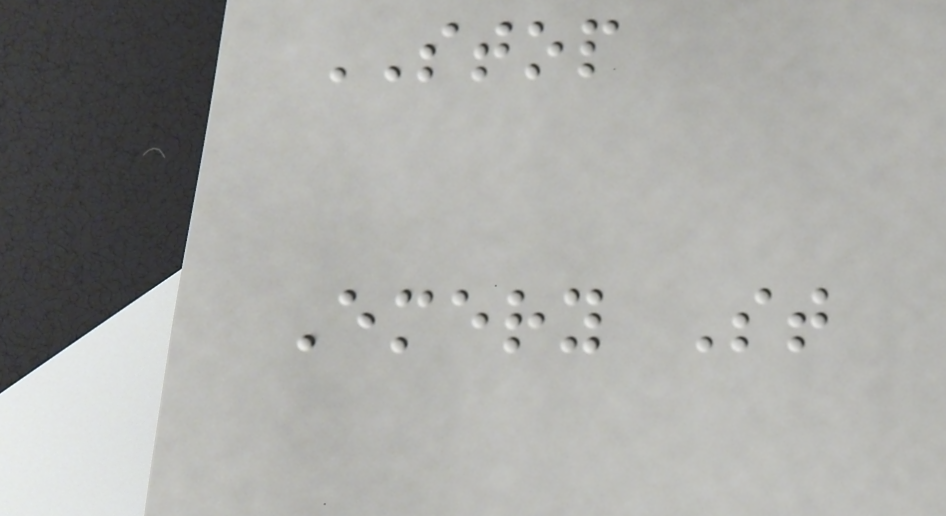STOP
Emery St
